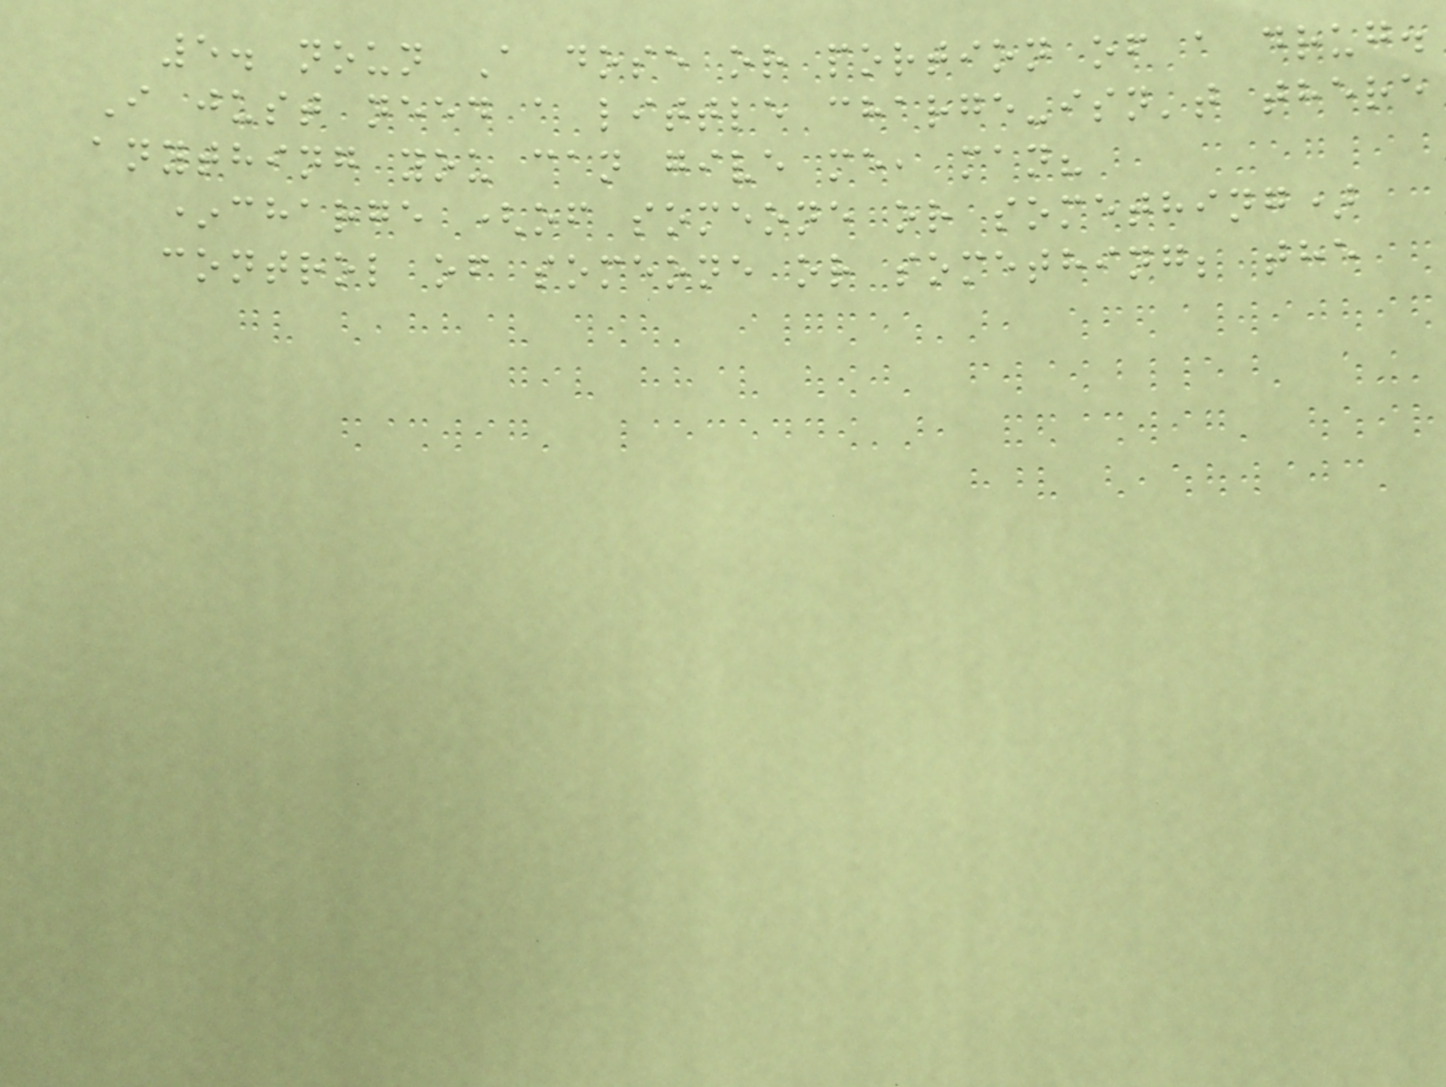5. noun A dose or portion of a drug.
I just need a little charge-isn't there
anything you can give me, man?
*charge (of someone or something)
control of someone or something; the
